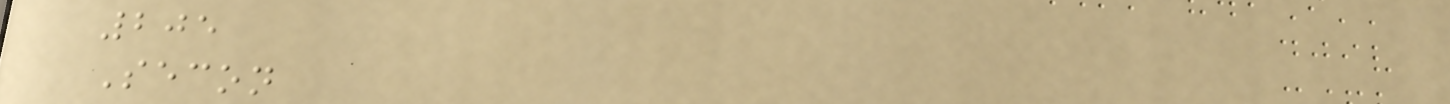205
Secon
